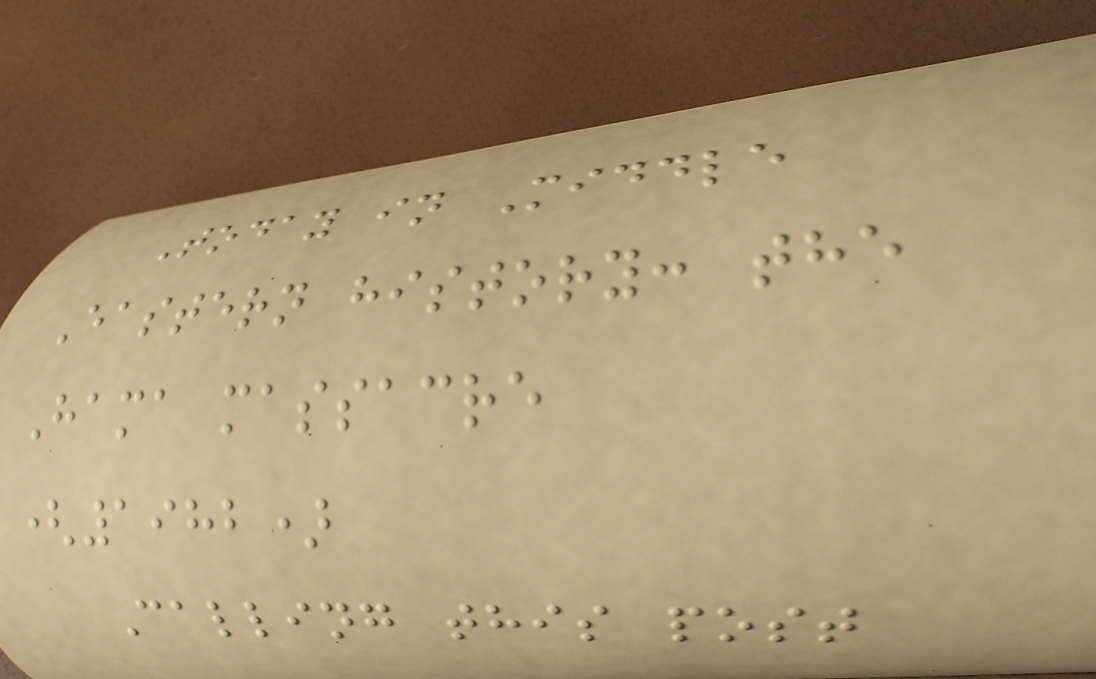Today in Middle
Eastern history: the
Hama massacre
(1982)
Calling this post
